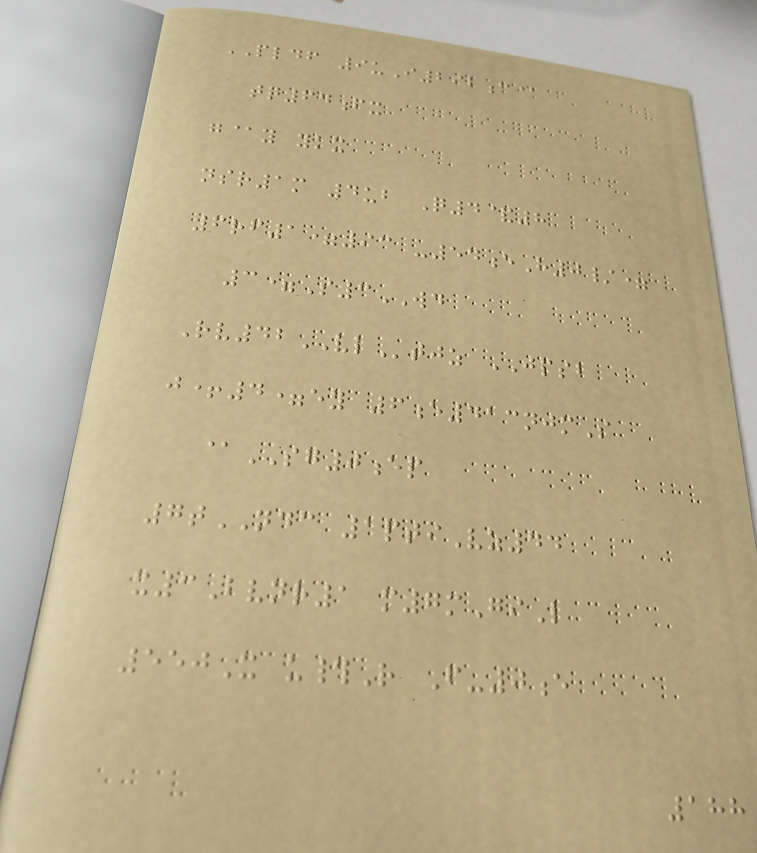PLDF 9uI292c@
tq64fx
g@y ykx
nsr1m 4ub Q4&8
6rf1=93 -54eH0/=
3=S3WD
Rv42VLtjz JPSB
j+4=ey 6e413njmS
@SG0ep
7tNDC 1ptiVz44
x3Bvnr1 m7mGiL
550X u#R F-0e
188
